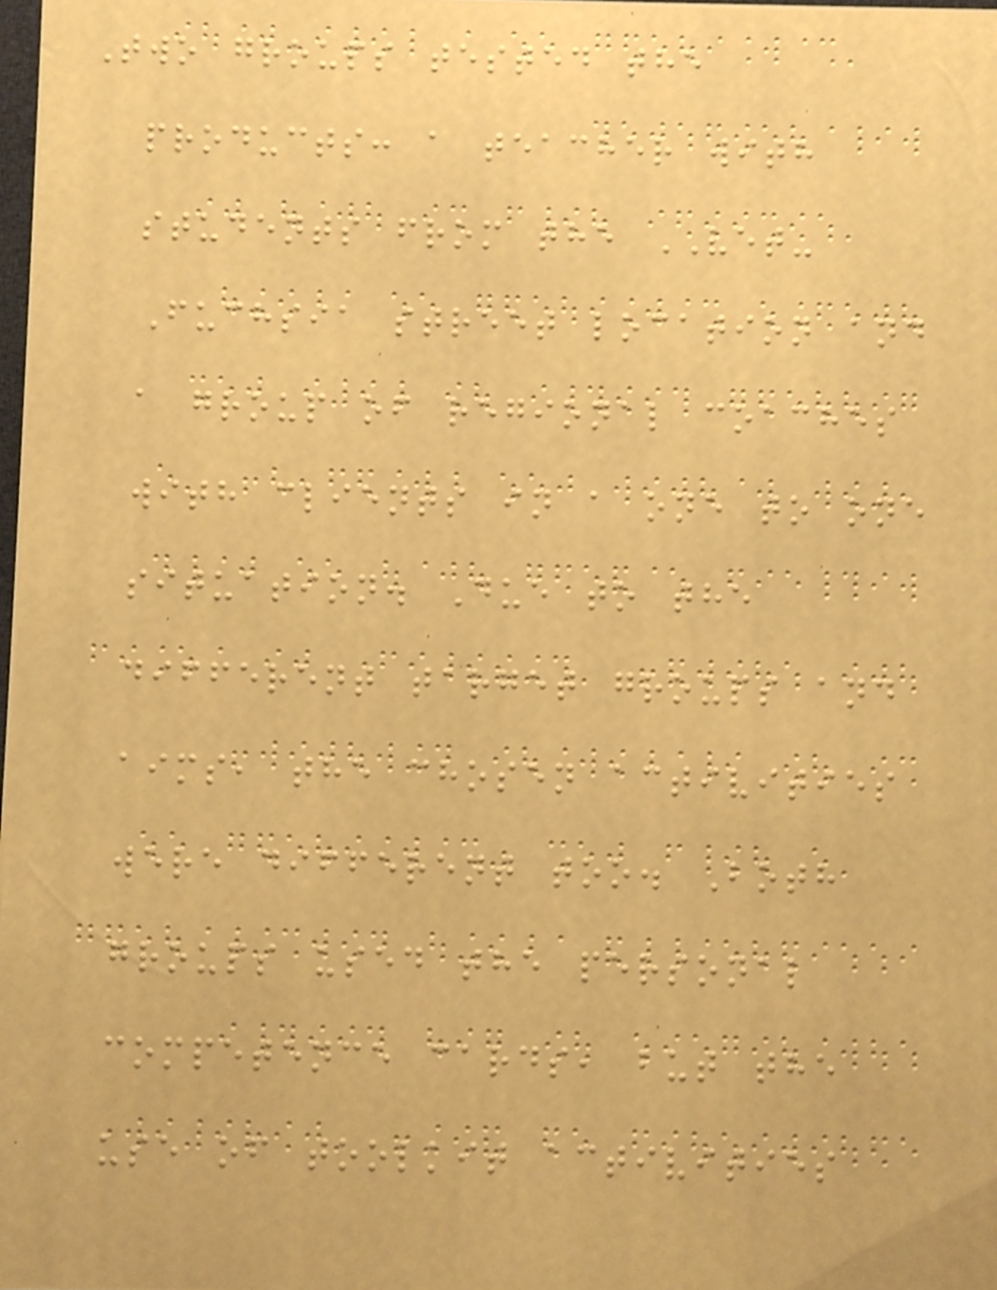Two groups tested the
products: a teacher with
students from the VET-
Fuchsia street location and
a group of regional coaches
with clients in a one to one
situation. Due to the
different target groups and
aims, the chosen activities
were different too. Both
groups used the personal
competence cards, but the
use of toolkit activities
